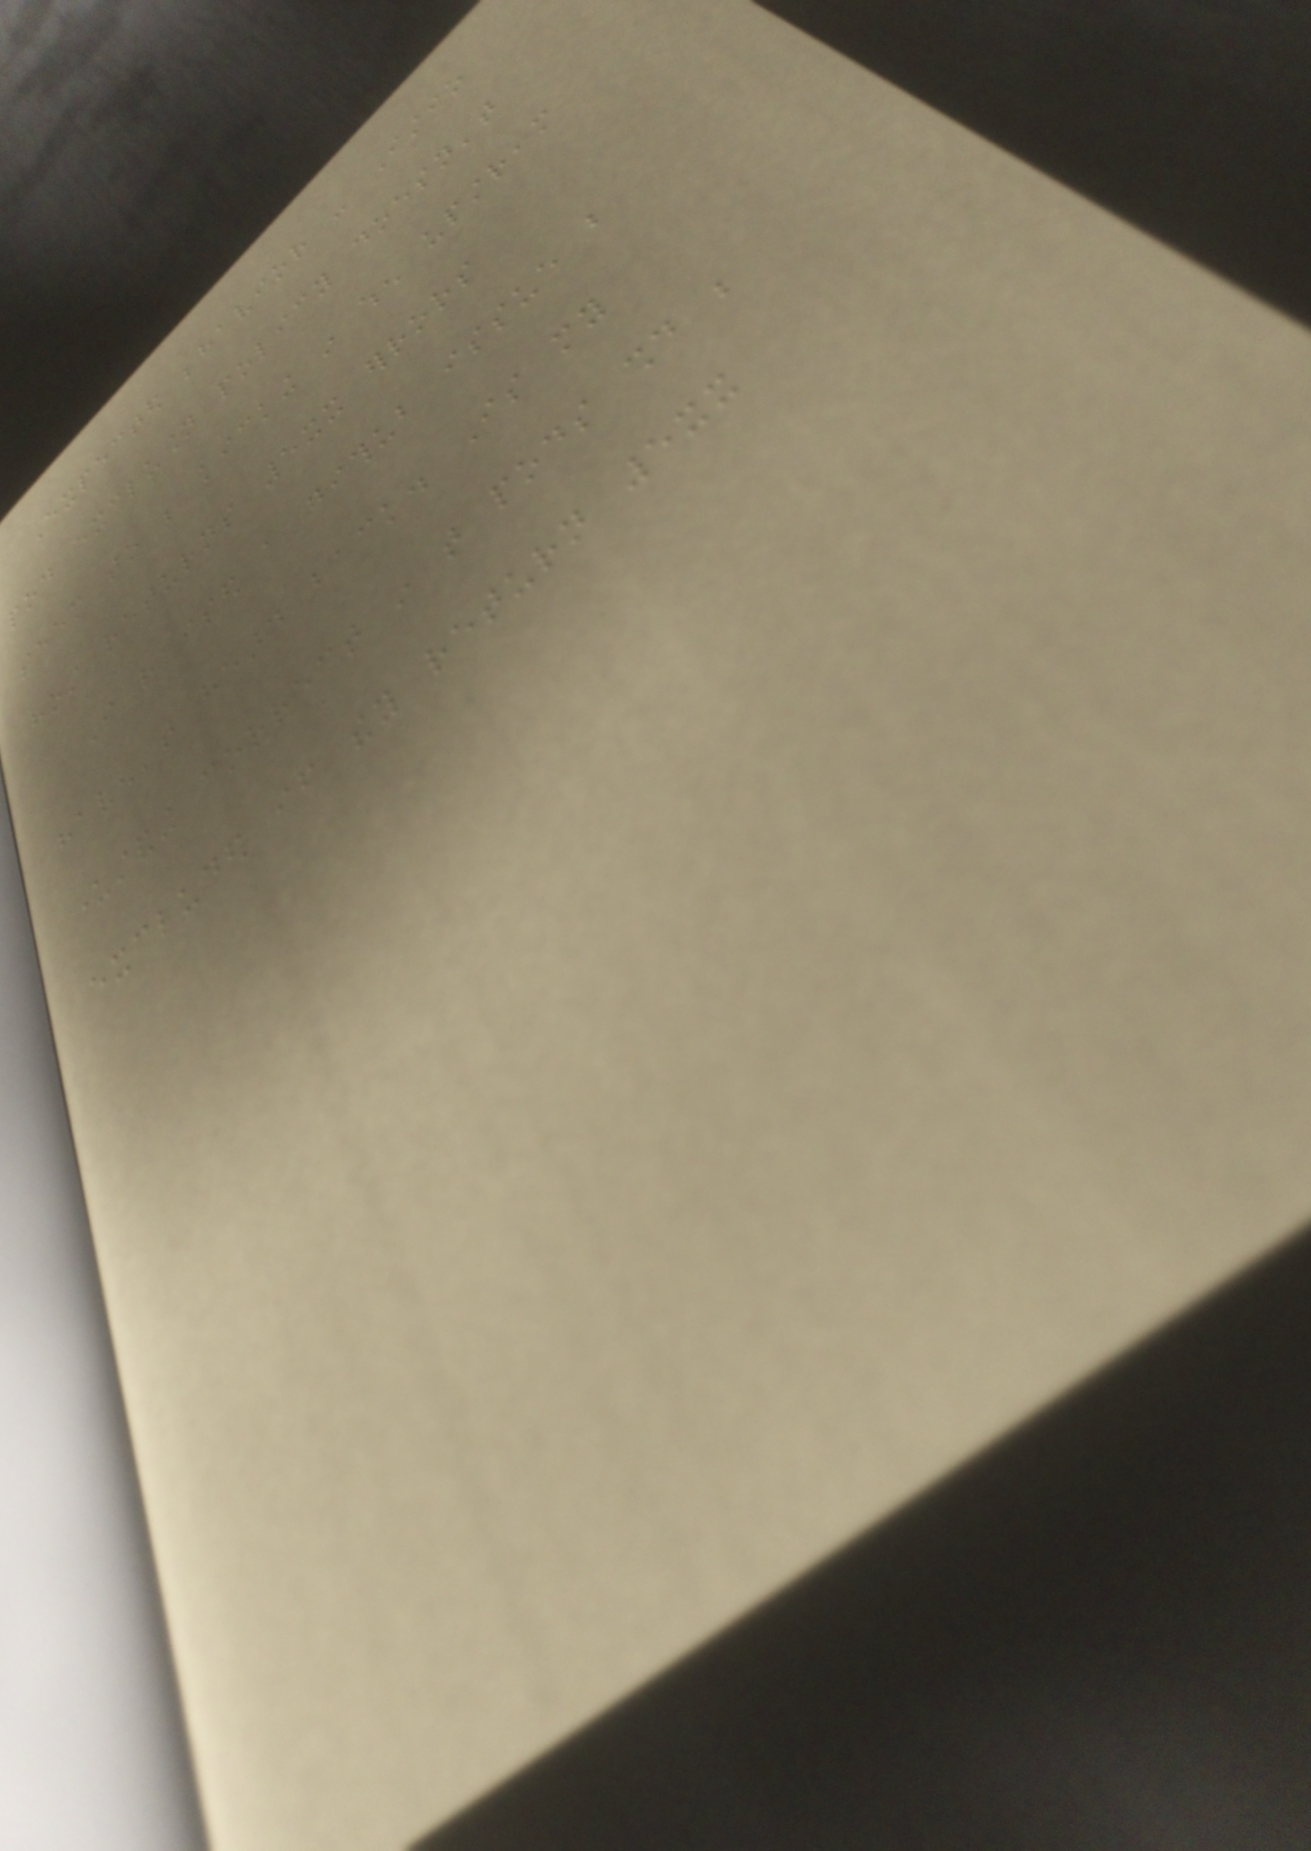Expected behavior - Istio
pod exclusion policy doesn't
seem to be kicking in when upstream
host returns 5xx errors
I raised a github issue but
haven't heard back. Is my
understanding correct in that pods should be
excluded if they return 5xx
